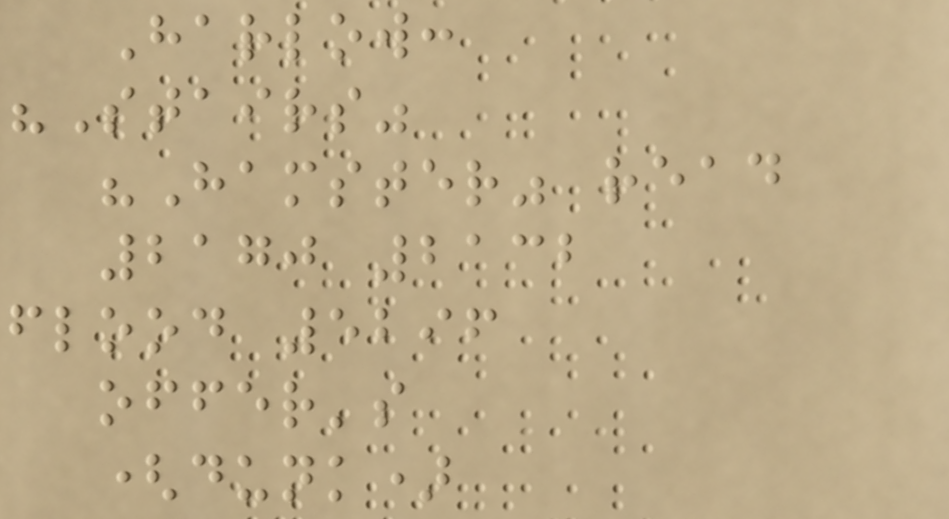Harlow:
"Stairs"
"Hamster" read
2170 2132
flood 5296
offer's
(dunk)
